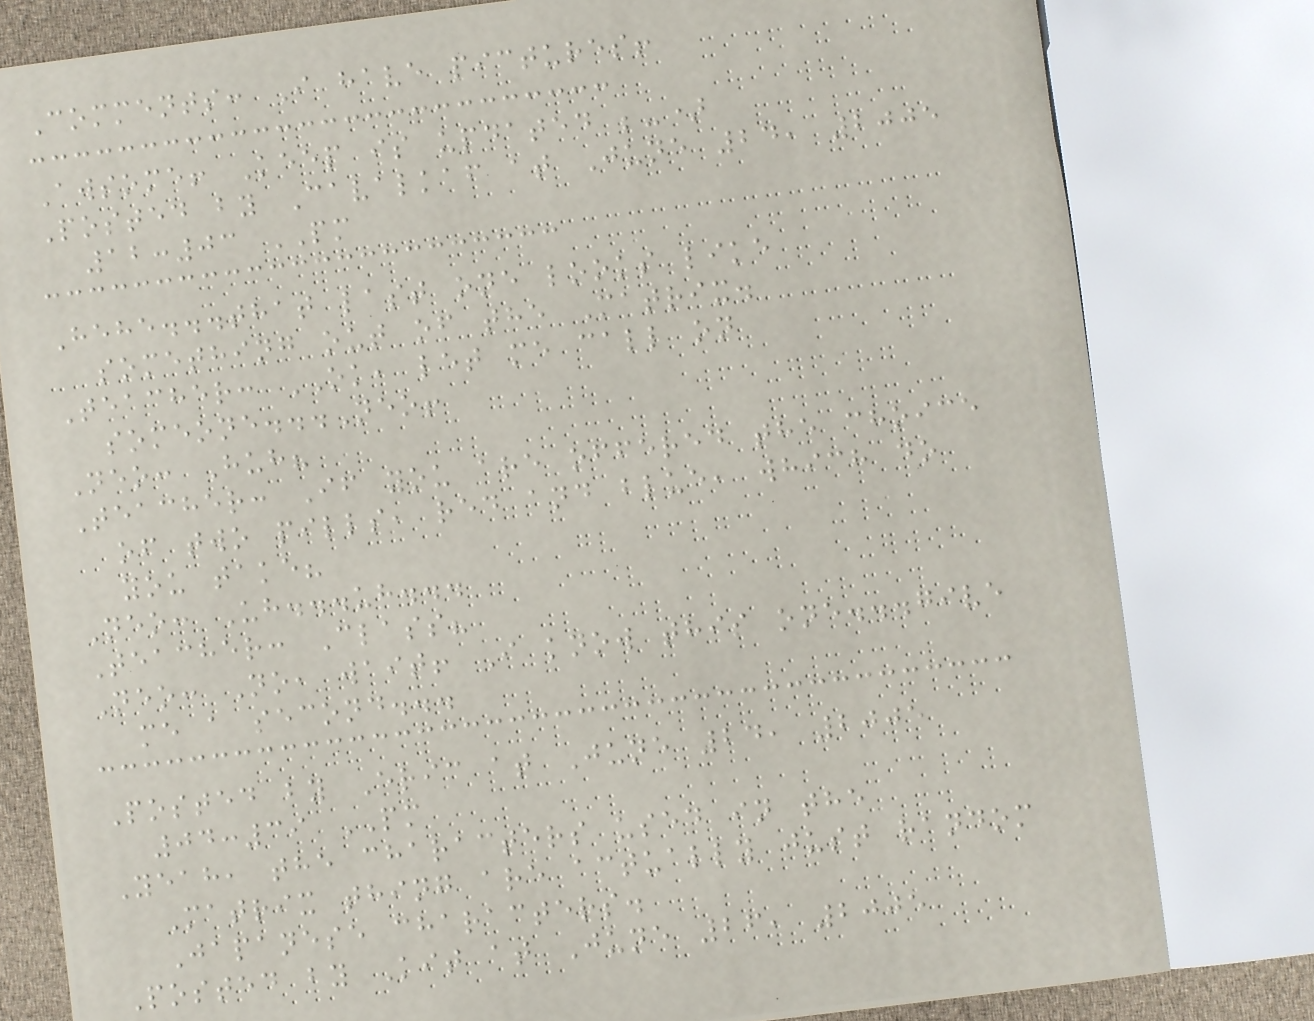Comments: I have pictures!
Awsome! Keep is updated ;-)
Posted by Cavalkaf at June 24, 2005
12:03 PM
Hehe...that last one looks like
something out of the Matrix.
Teacher: OK, let me call on
someone...Neo!
Neo: Huh?
Teacher: If you are offered the choice
of two pills, red and blue, which do
you take?
Neo: Uh...uh...
Teacher: Class?
Neo: No, wait! I know this one...give
me a second...
Posted by Eric at June 24, 2005
04:39 PM
Yeah, the characters used in the
Matrix thing are actually just random
Japanese characters.
Posted by Kit at June 26, 2005
